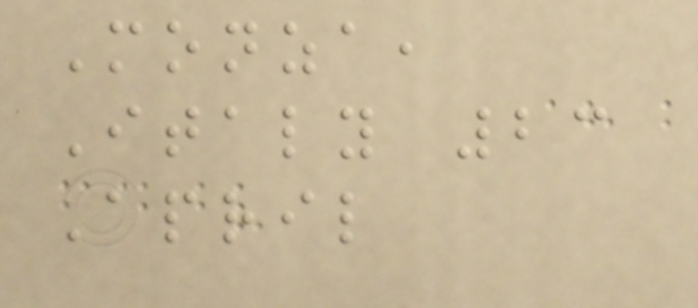Monza,
Italy 23
April
